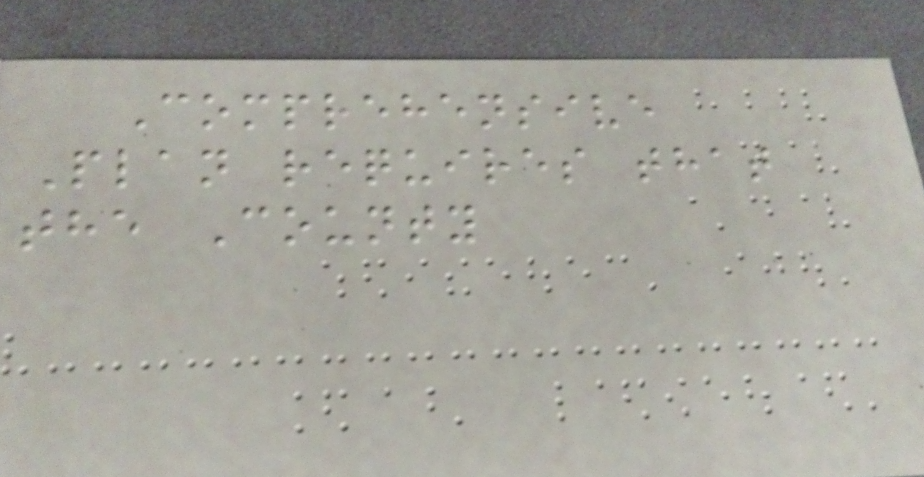Comprehensive
Plan requires that
the County
